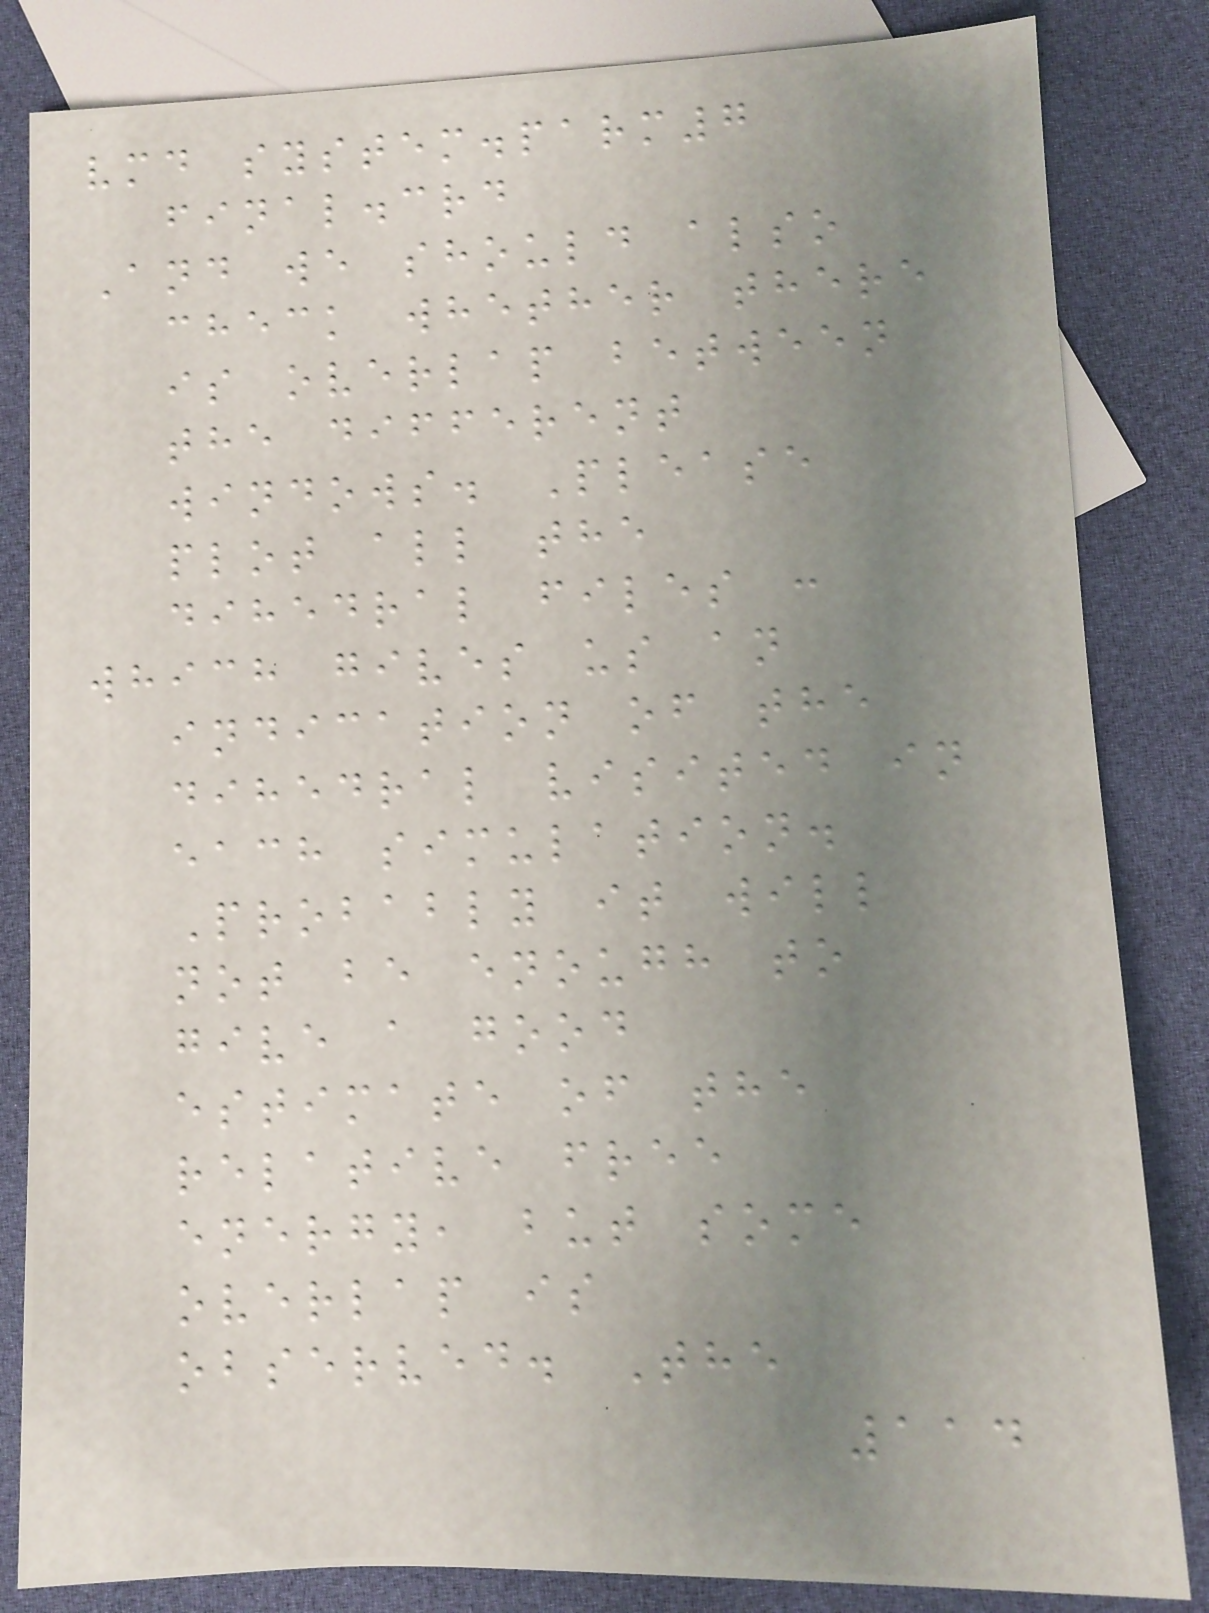vmd system.parm7
final.crd
And we should also
check whether there
is overlap between
the different
windows. Please
plot all the
dihedral files :
which gives us an
indication of the
dihedral visited in
each simulation.
Probably it will
not be enough to
give a good
estimate of the
relative free
energy, but some
overlap is
observed. The
114
